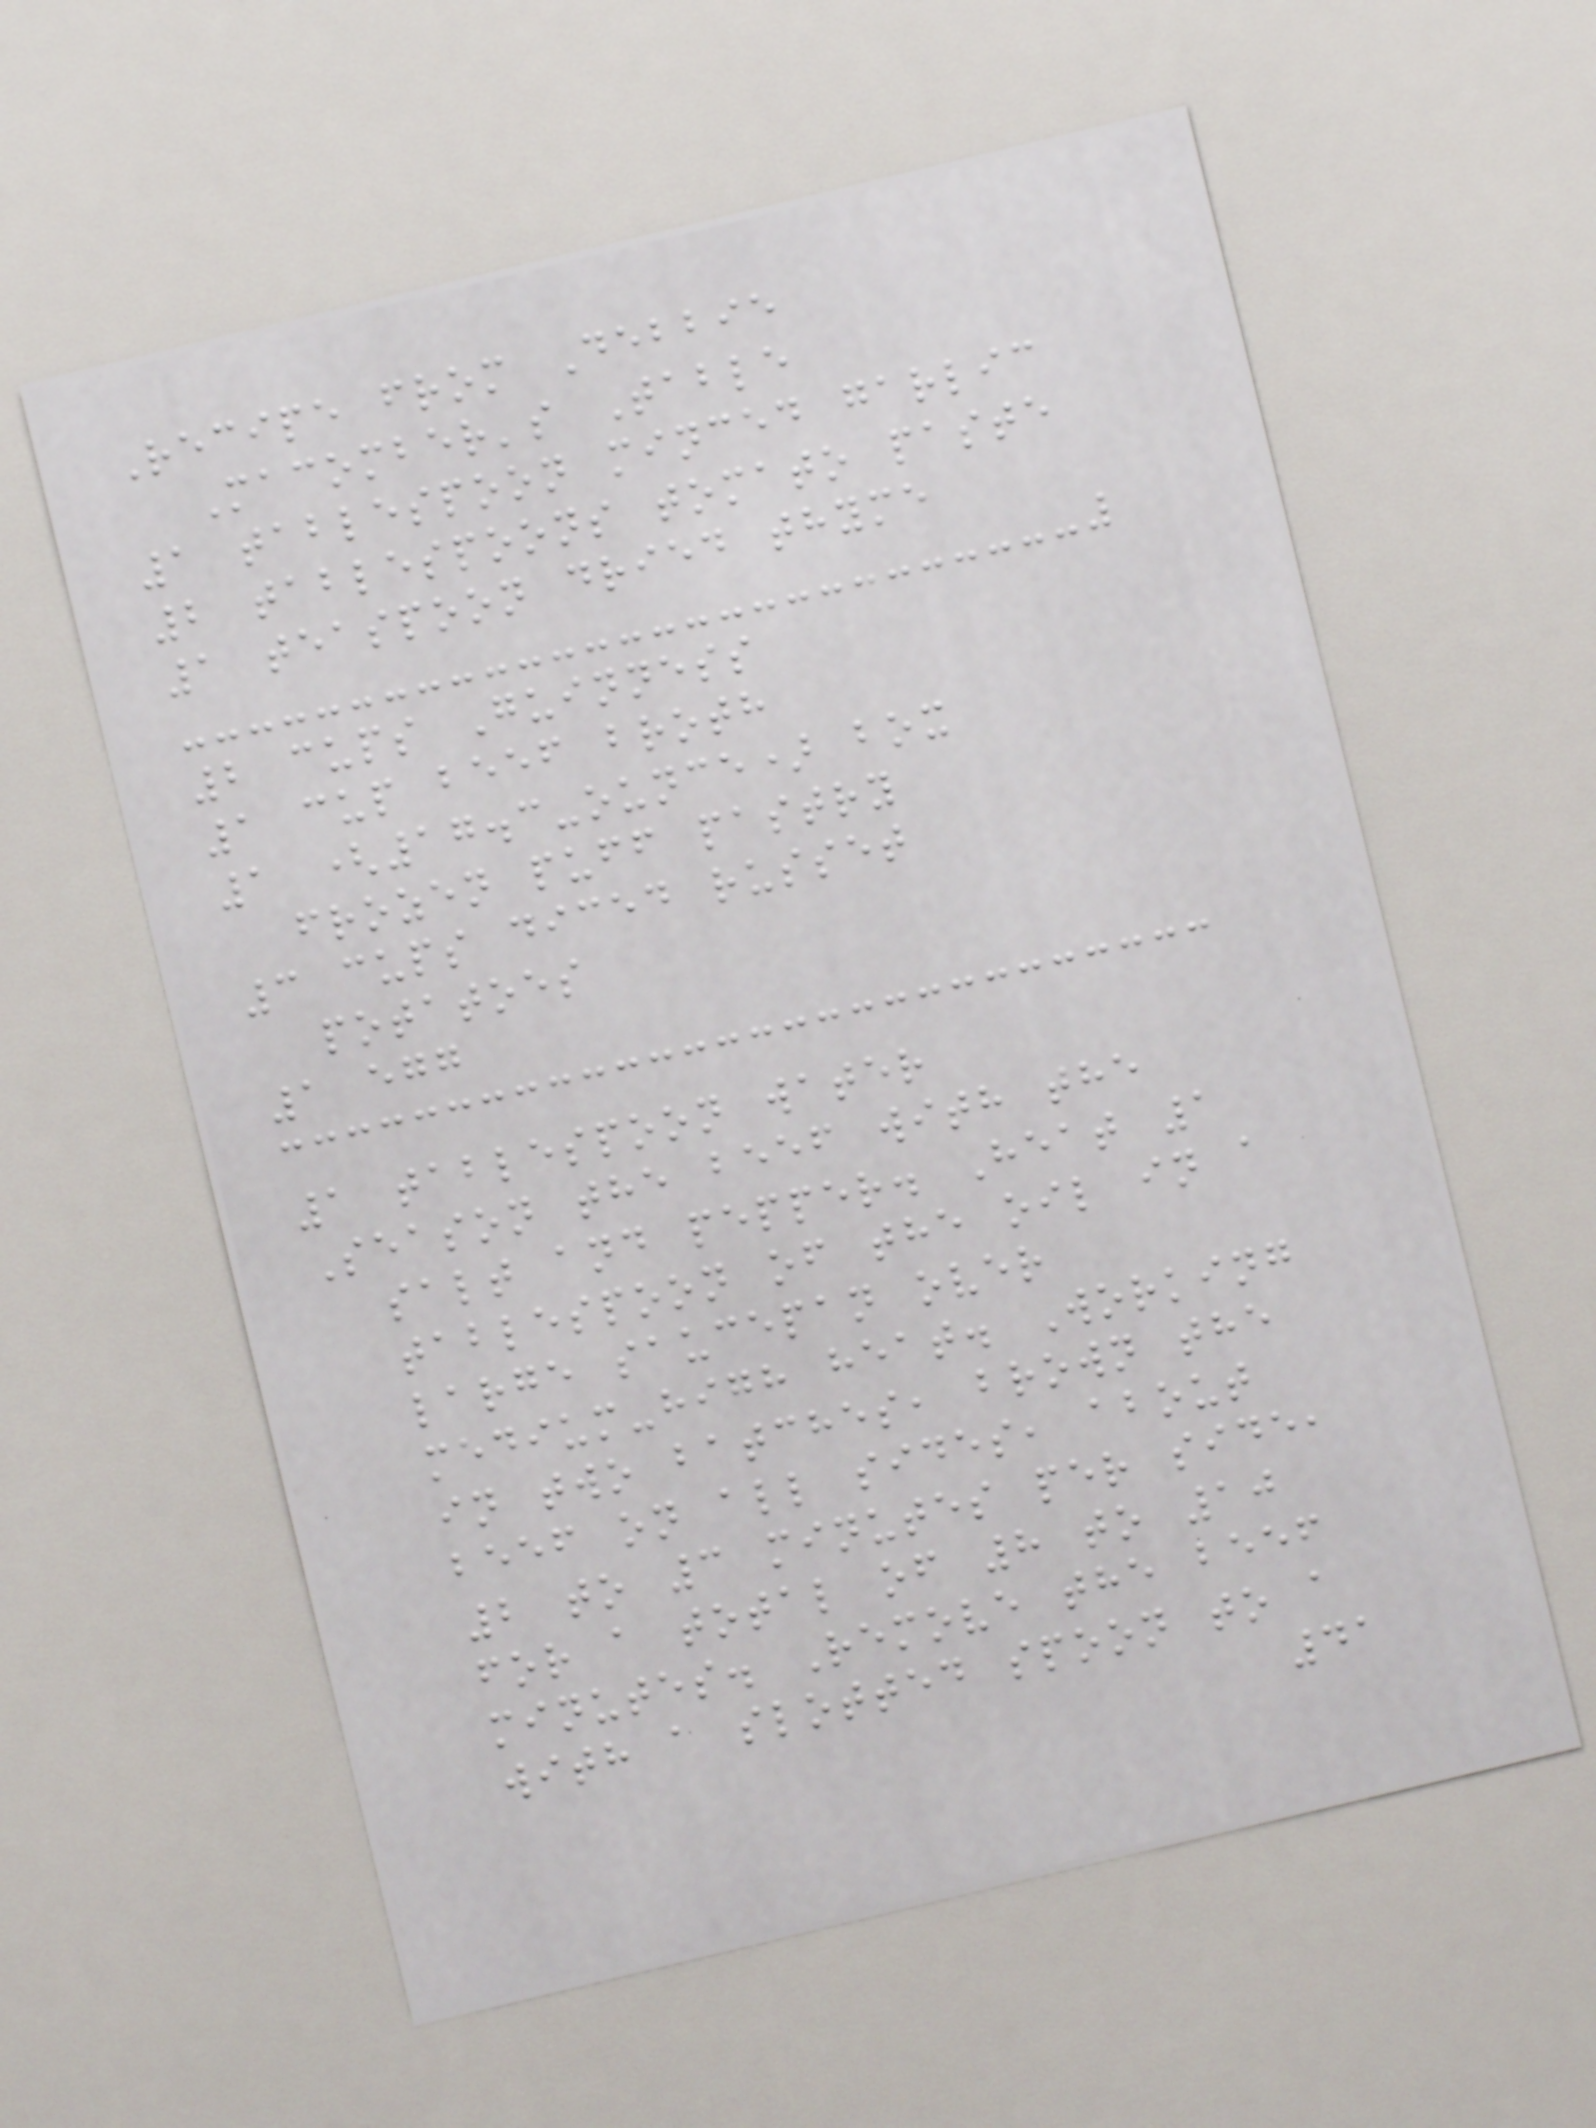Recipe from Debbie
Macomber's Table
1 tablespoon minced garlic
2 tablespoons tomato paste
1 teaspoon dried thyme
2 cups Guinness
1 cup beef broth
1 (17.3-ounce) box
frozen puff pastry
3 cups diced russet
potatoes
1 egg
1 tablespoon water
Season the beef with the
salt and pepper. Heat 1
tablespoon of the oil in a
large saucepan over
medium-high heat. Working
in two batches, brown the
beef on all sides, about
2 to 3 minutes per side,
for a total of 8 to 10
minutes. Remove the beef
with a slotted spoon to a
41
